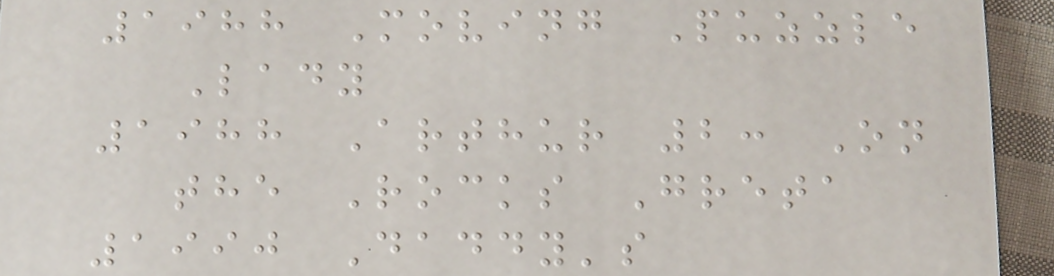1988 Moving Puzzle
Lady
1988 Arthur 2: On
the Rocks Greta
1990 Daddy's
